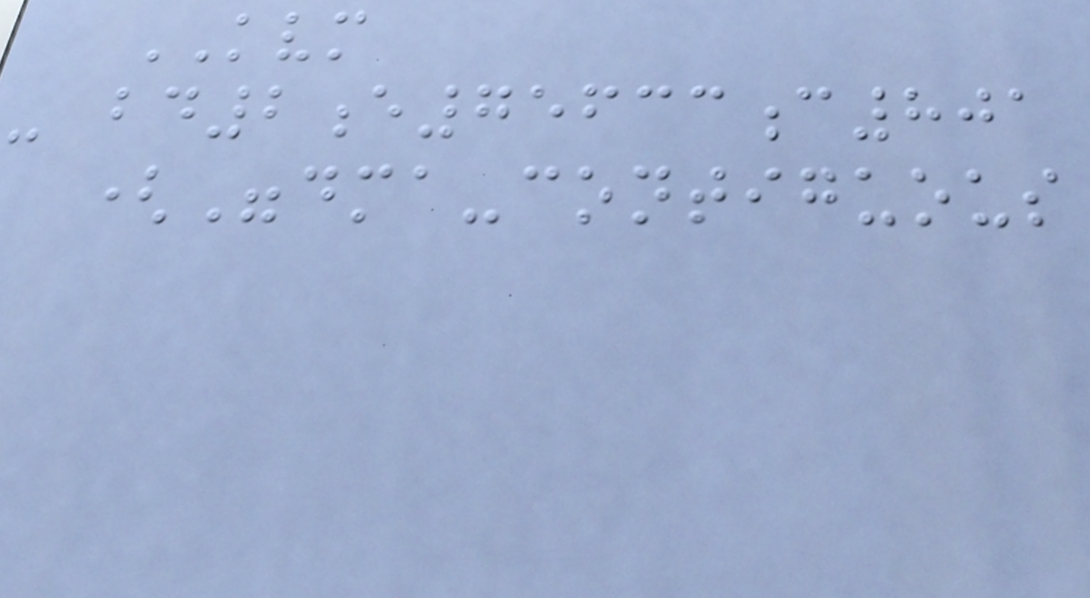KVM
- bd2e75633c801
("dma-contiguous
